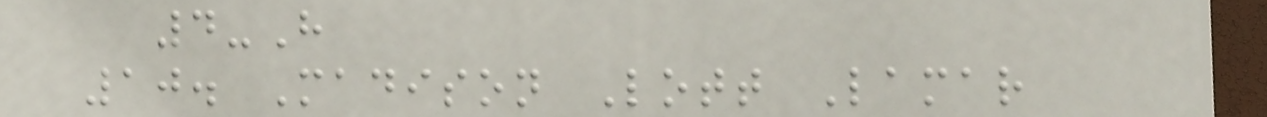4-H
10. Madison Lott Lamar
